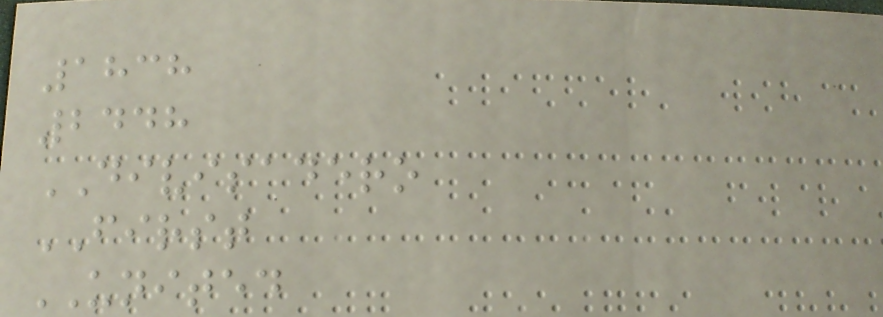1838
2448
DIVISADERO
FIRST
UNITED
